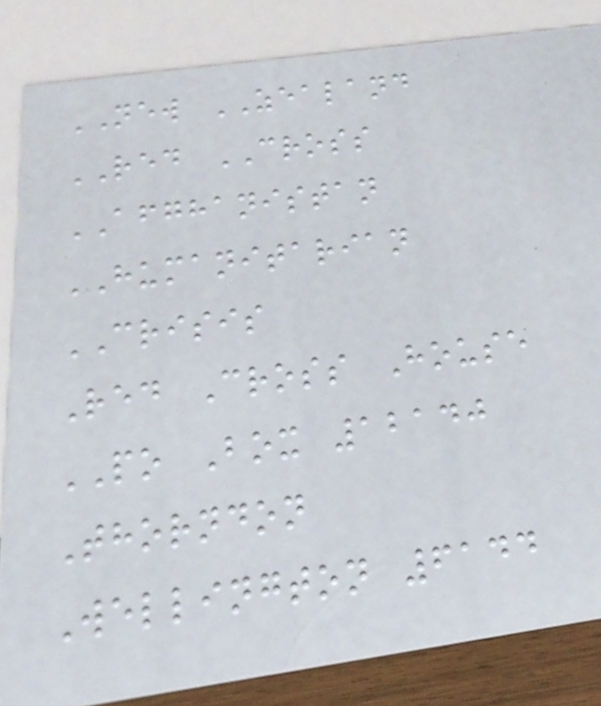NEW ZEALAND
RED CROSS
AFGHANISTAN
HUMANITARIAN
CRISIS
Red Cross House
PO Box 12140
Thorndon
Wellington 6144
